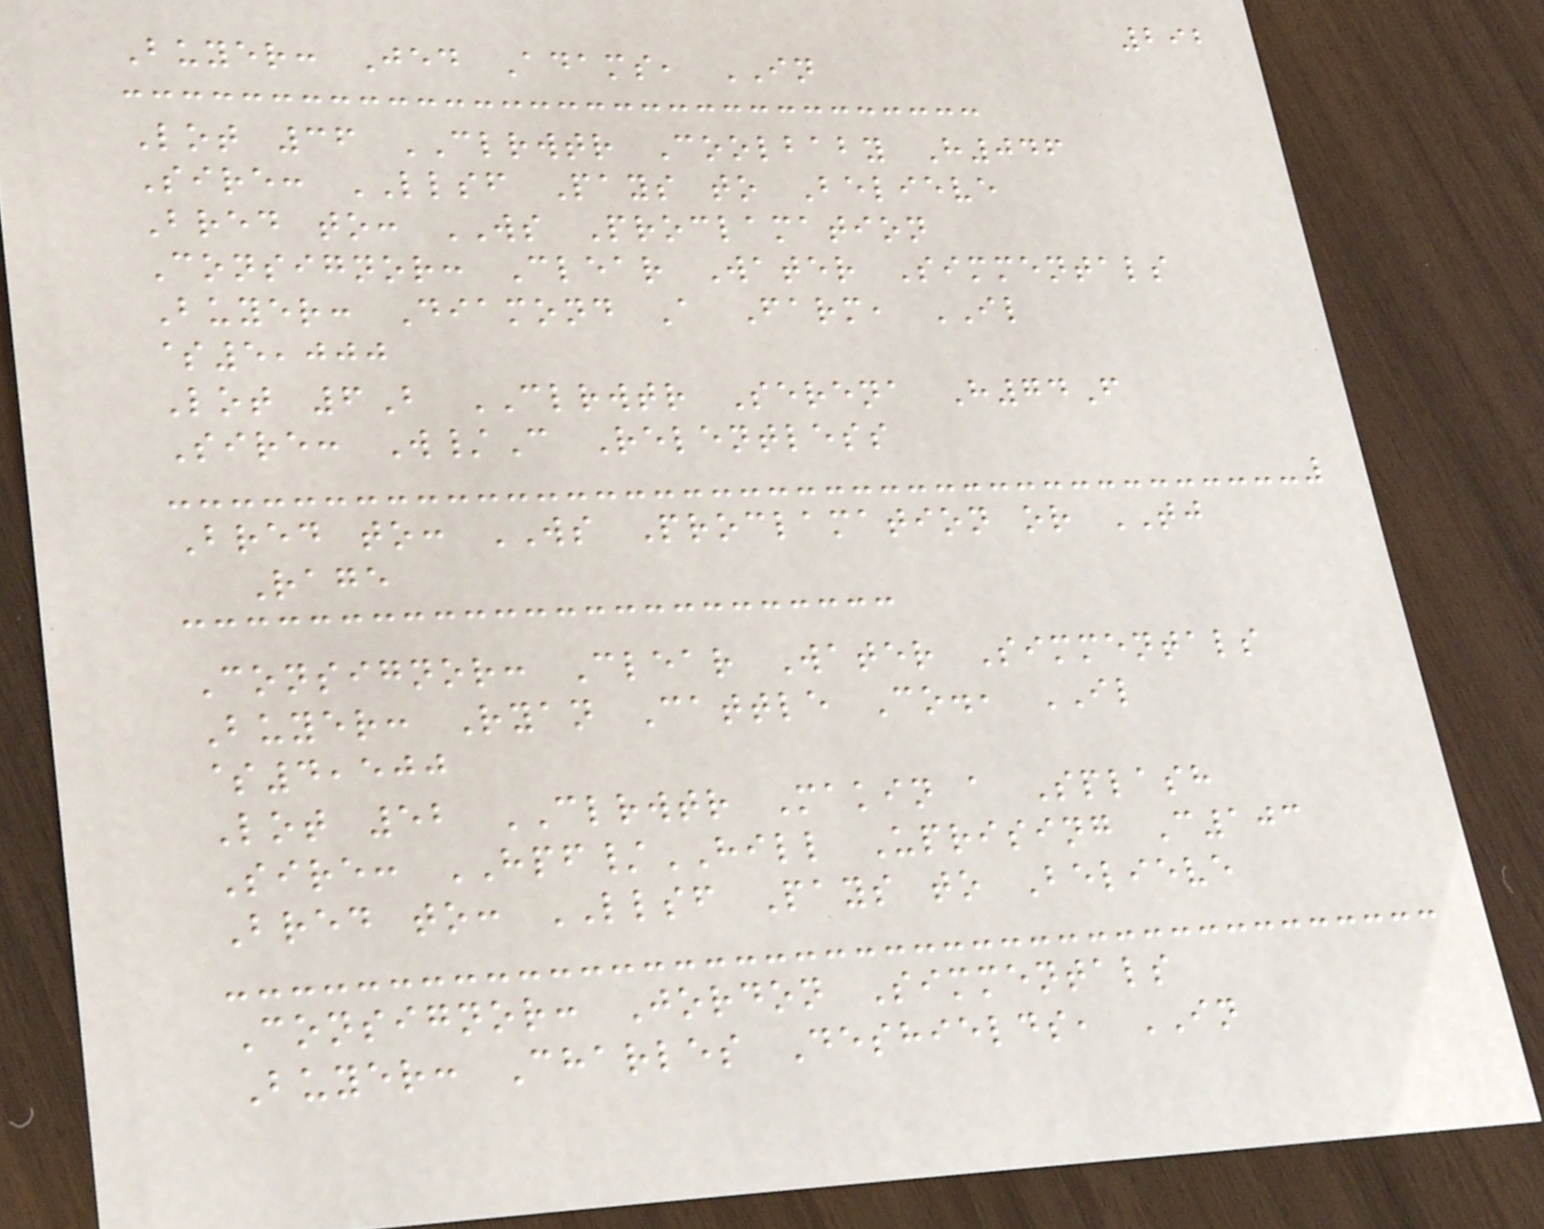292
Buyer: Jed Adams, IN
Lot 36 CLRWTR Coolbaby H046
Sire: LLSF Pays to Believe
Bred to: WS Proclamation
Consignor: Clear Water Simmentals
Buyer: Diamond A Farm, IL
$5,000
Lot 6B CLRWTR Serena H74F
Sire: W/C Relentless
Bred to: WS Proclamation or TJ
Rage
Consignor: Clear Water Simmentals
Buyer: Ryan Cattle Co., IL
$4,500
Lot 52 CLRWTR Makin a Splash
Sire: HPF/HILL Uprising C103
Bred to: LLSF Pays to Believe
Consignor: Jordon Simmentals
Buyer: Charles Deshields, IN
